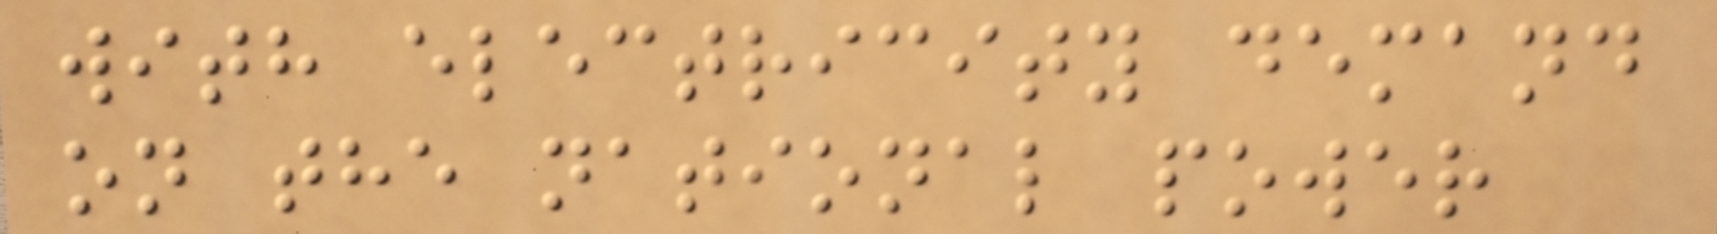with electricity demand
on the national power
